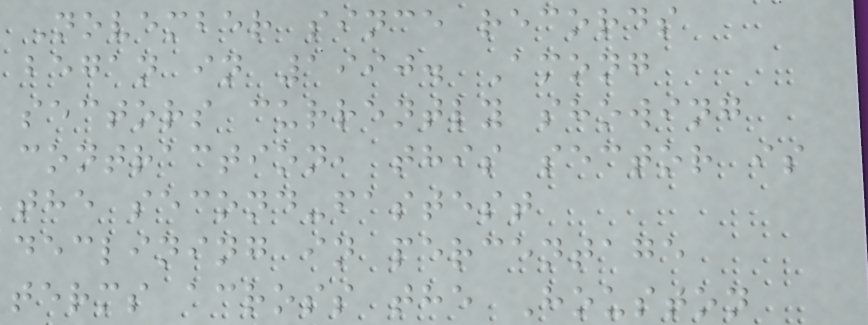November since records
began in 1990. Among
sectors currently showing
contraction, this sector is
the second-fastest
declining in percentage
terms across the Houston
